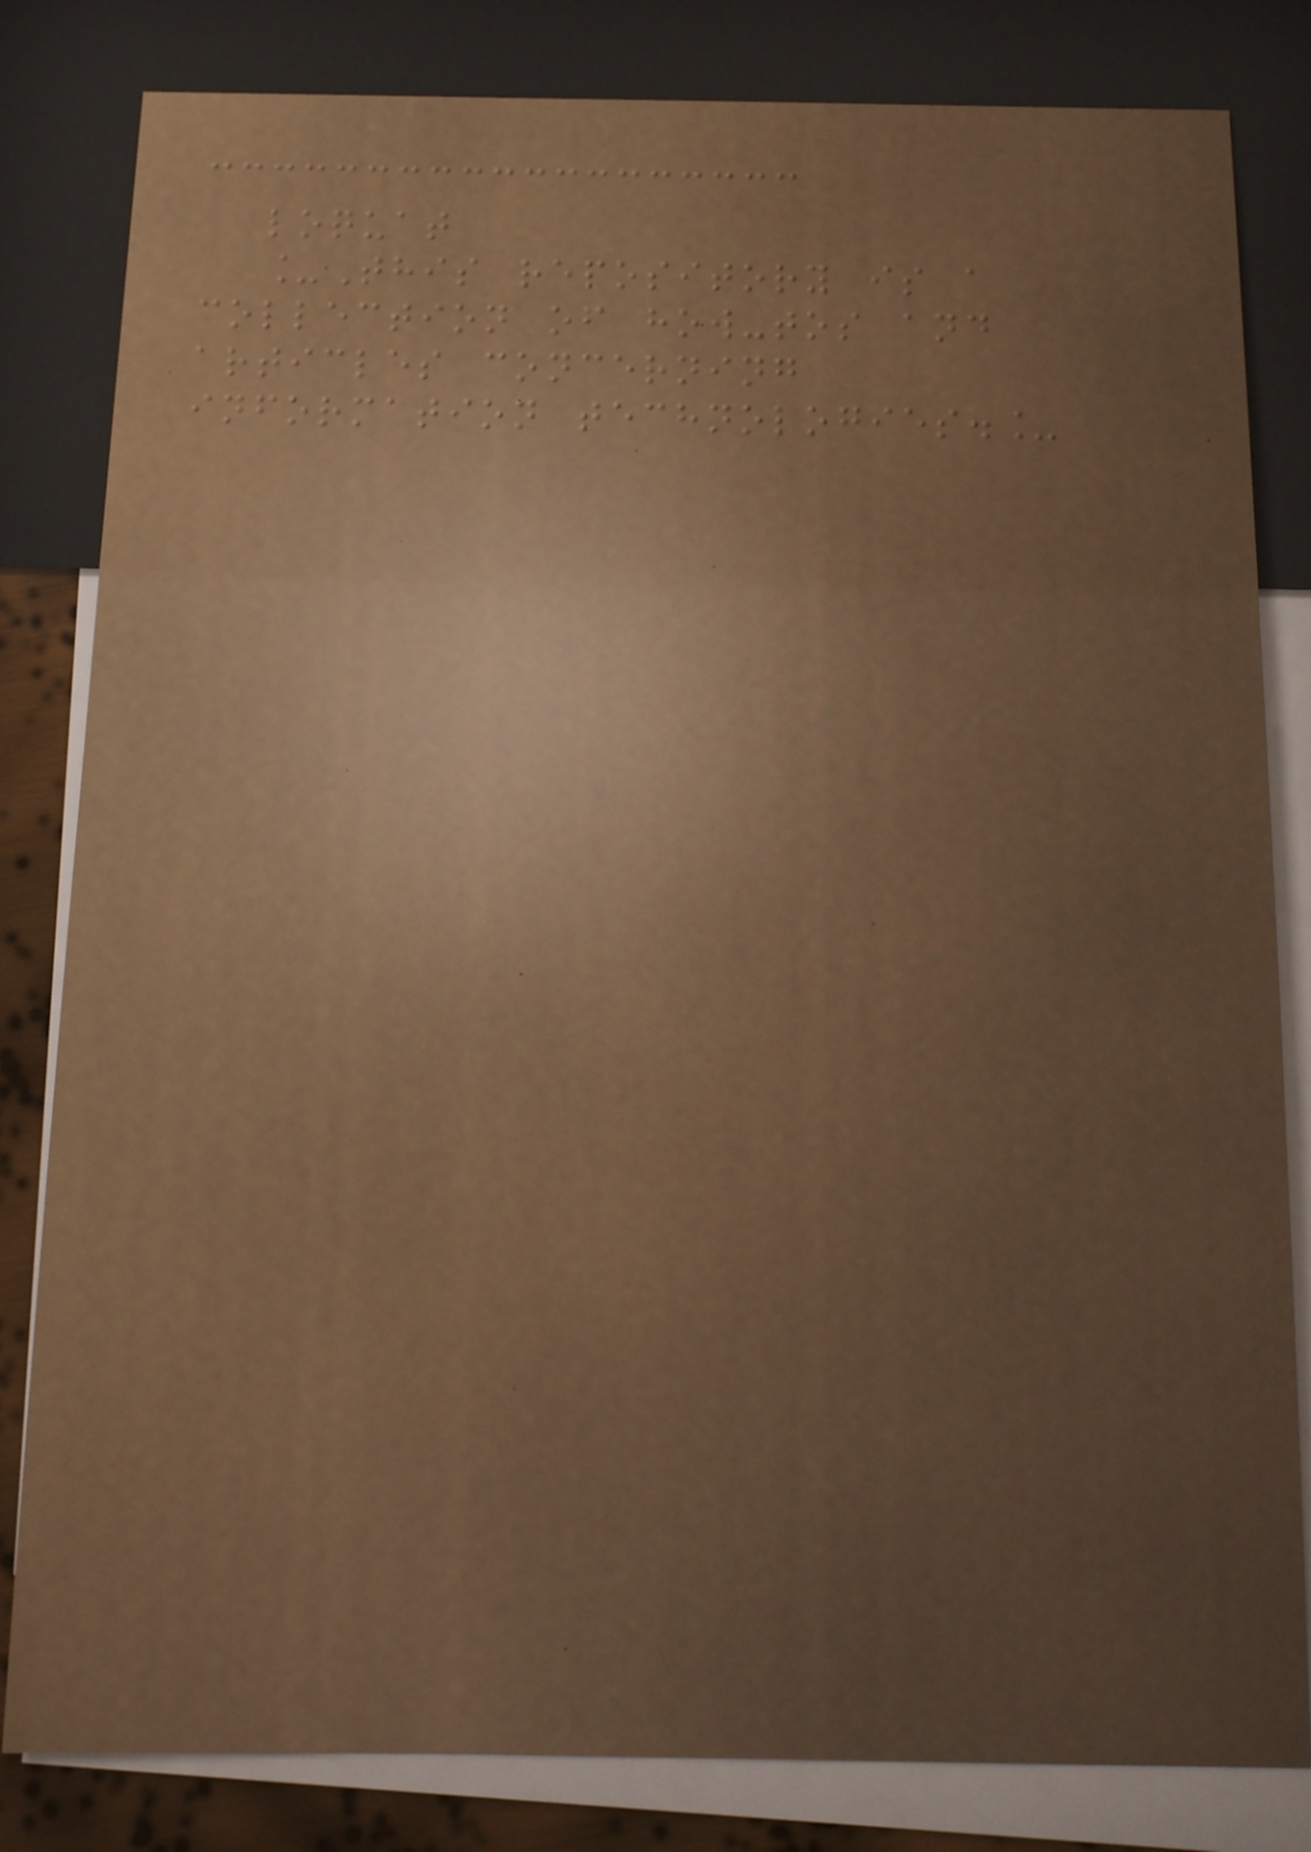loquat
_This repository is a
collection of how-tos and
articles concerning
information technologies._
